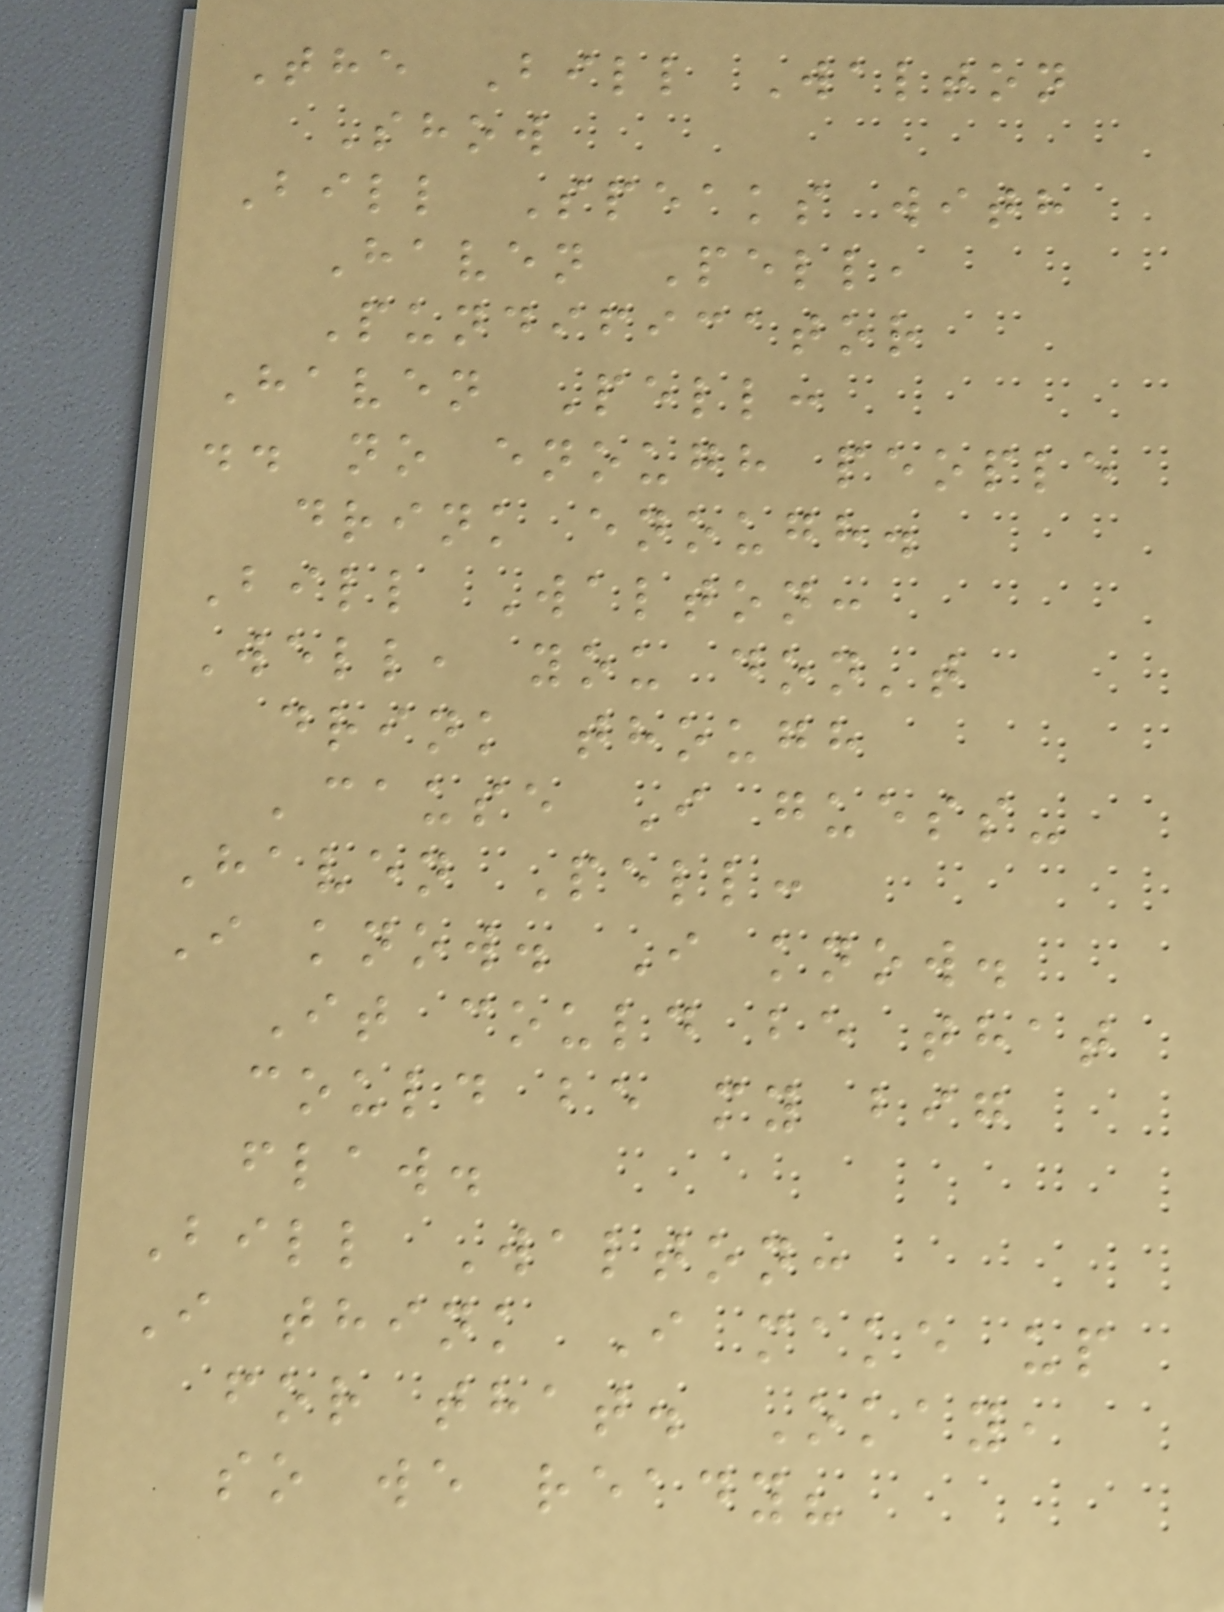The Bill Walton
Show
Bill Speaks with
Haven Pell,
Pundificator
Haven Pell:
.. no enough people
drink enough.
Bill Walton:
Well, you don't
drink though
'cause I guess-
Haven Pell:
I know. I know.
It could be that
could be my big
flaw.
Bill Walton:
I think I make up
for that. Okay,
so we ready?
